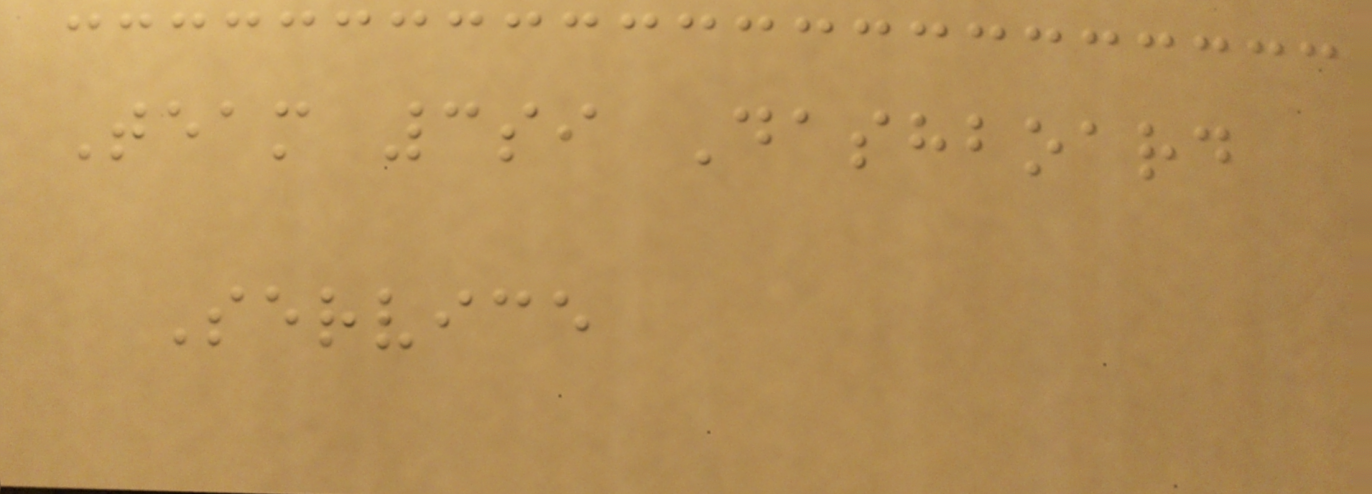Team 3si Dashboard
Service
